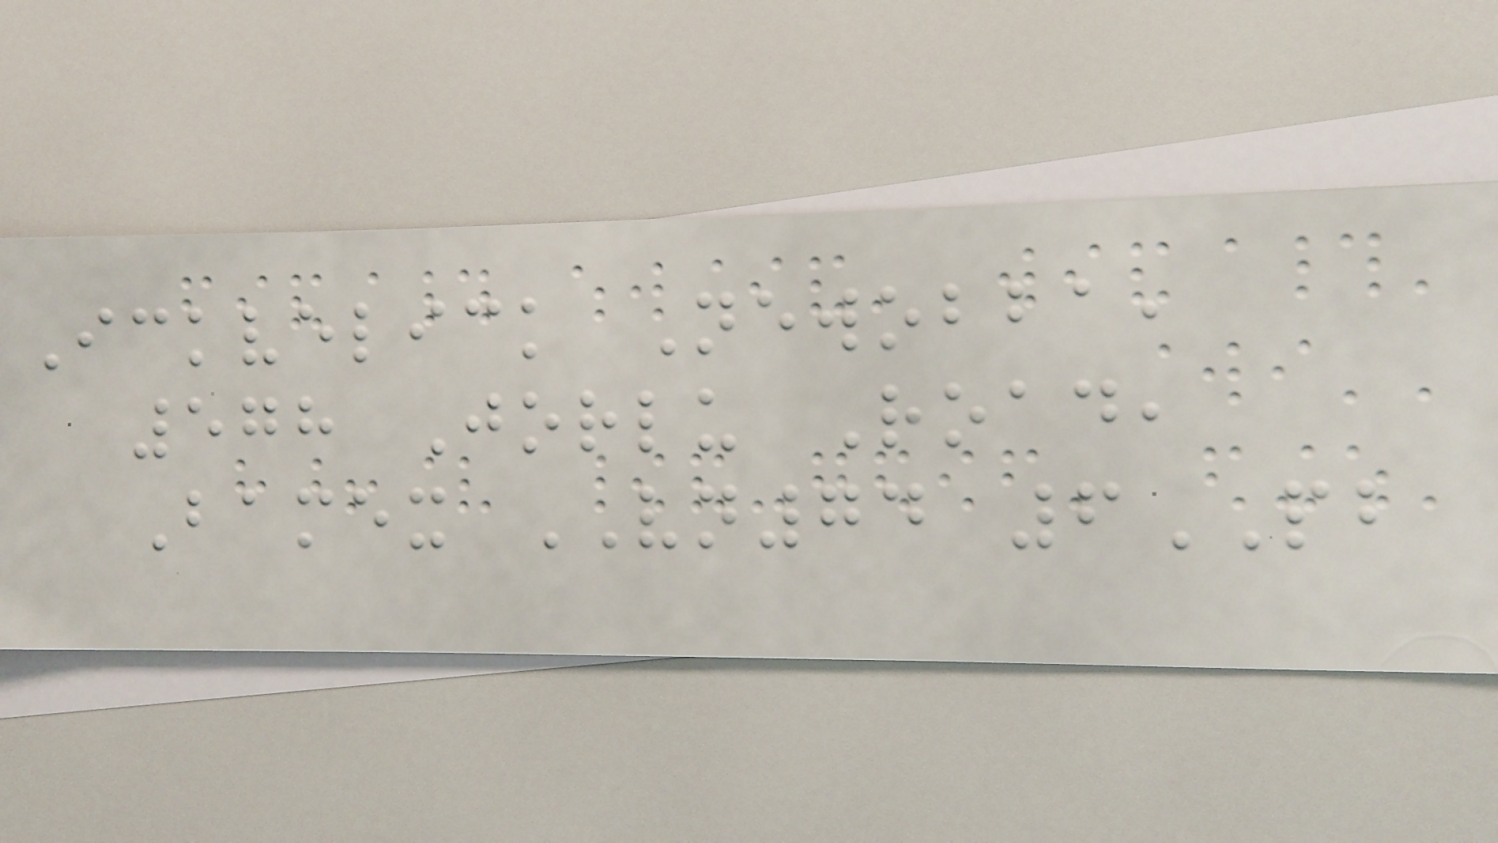Ickvelick Newobba,
578 Jorlu Road,
Bamex VN74 6PB
